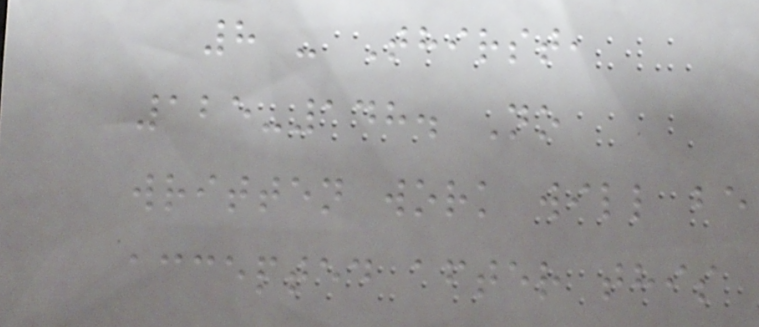8 - Thirst,
125-148. No
written work will be
accepted after this
